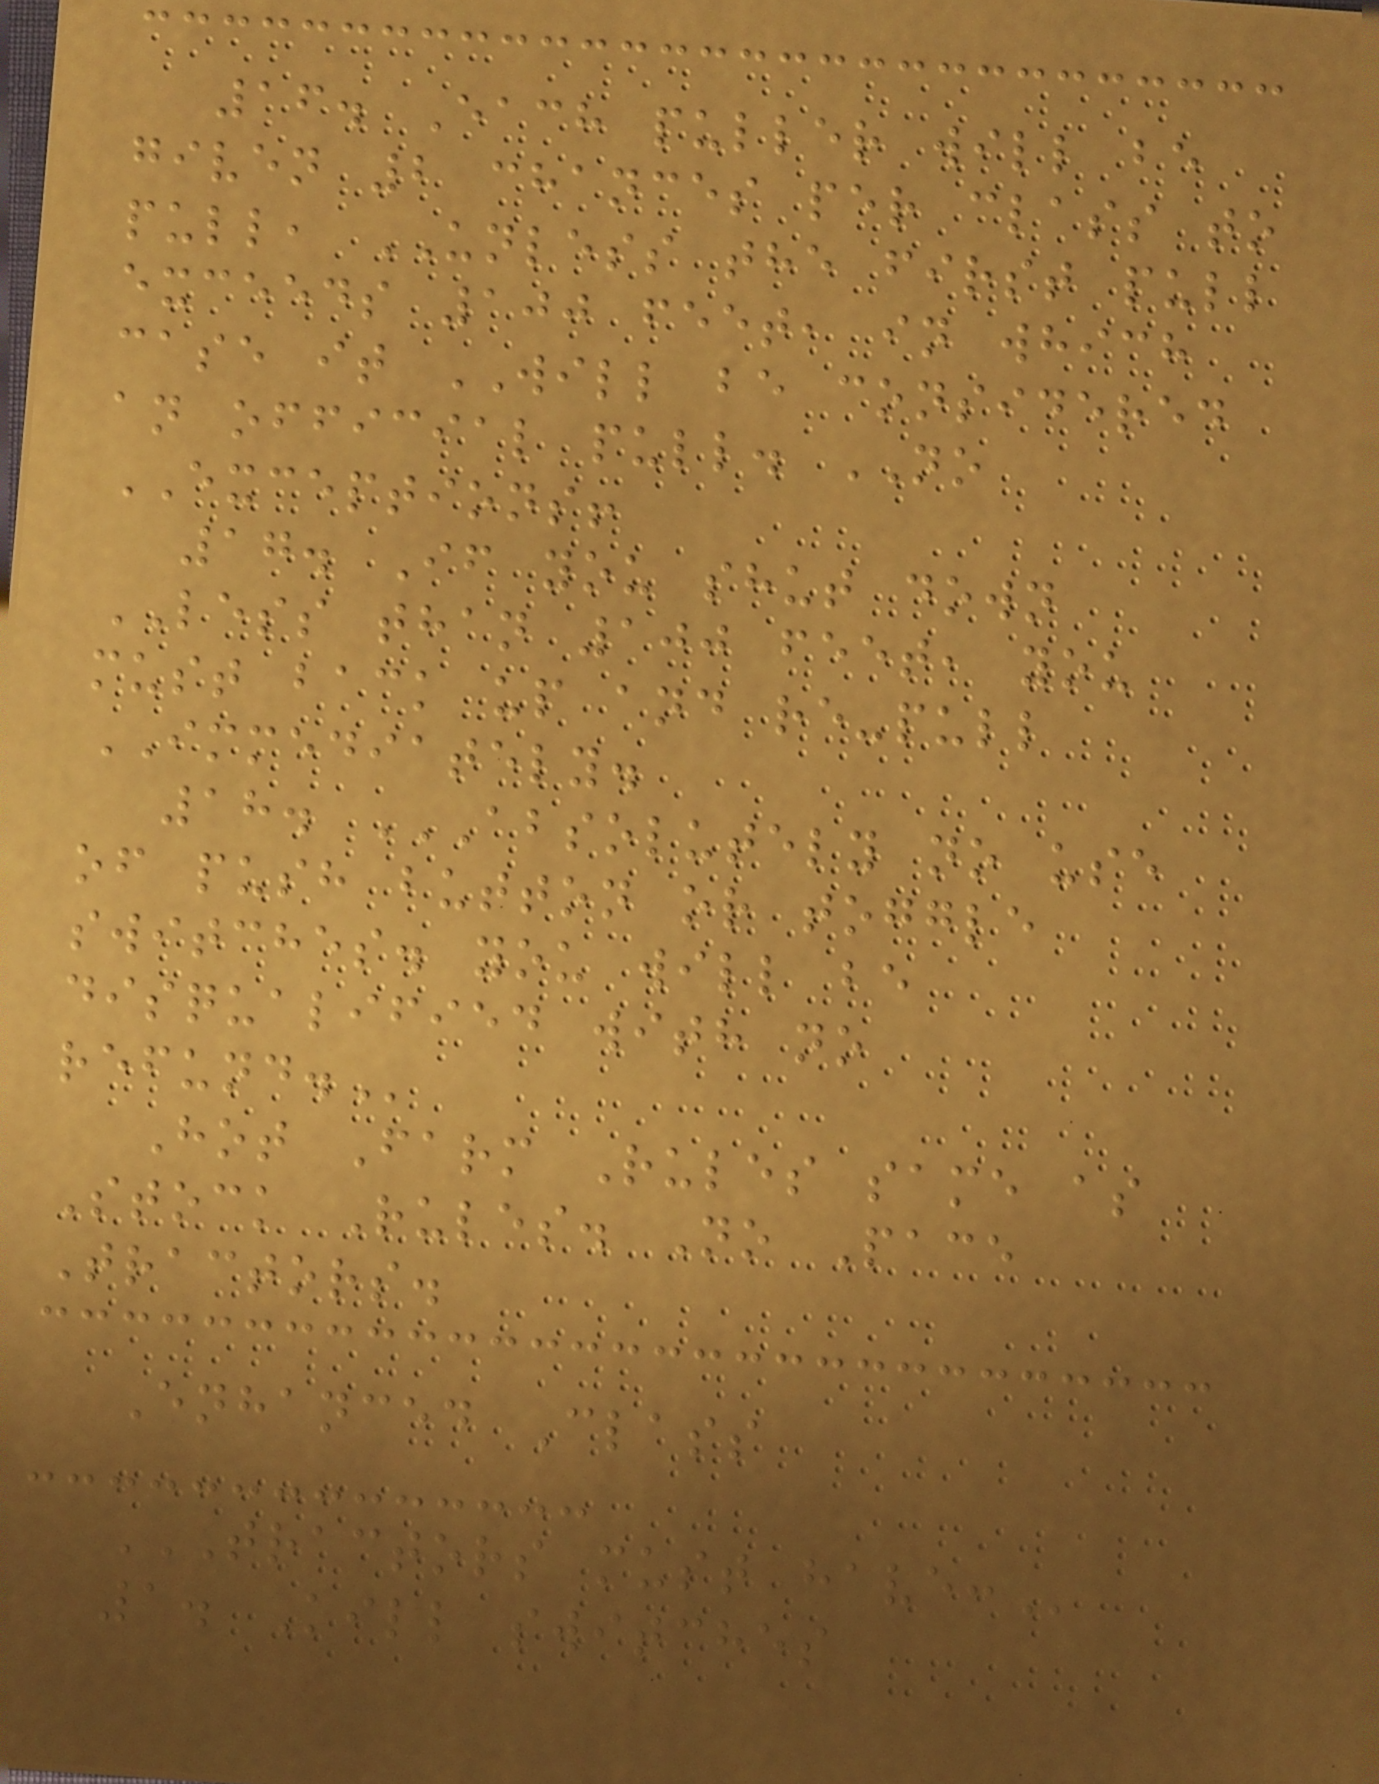16. Each puller will be
given 2 chances per class to
pull, UNLESS the first pull
exceeds 100 feet, in which
case it WILL be considered
an official pull. NO
EXCEPTIONS!
17. If you shut down
LESS than 100 feet, you
must back up and re-pull
IMMEDIATELY.
18. ABSOLUTELY NO USE
OF PUSH BUTTON OR TOGGLE
SWITCHES. YOU WILL BE
DISQUALIFIED WITH NO
REFUND.
Hot Farm Rules same as
Stock Rules. No Pace
Tractors.
Enhanced Class
TRACTORS MUST HAVE:
1. Kill switches
